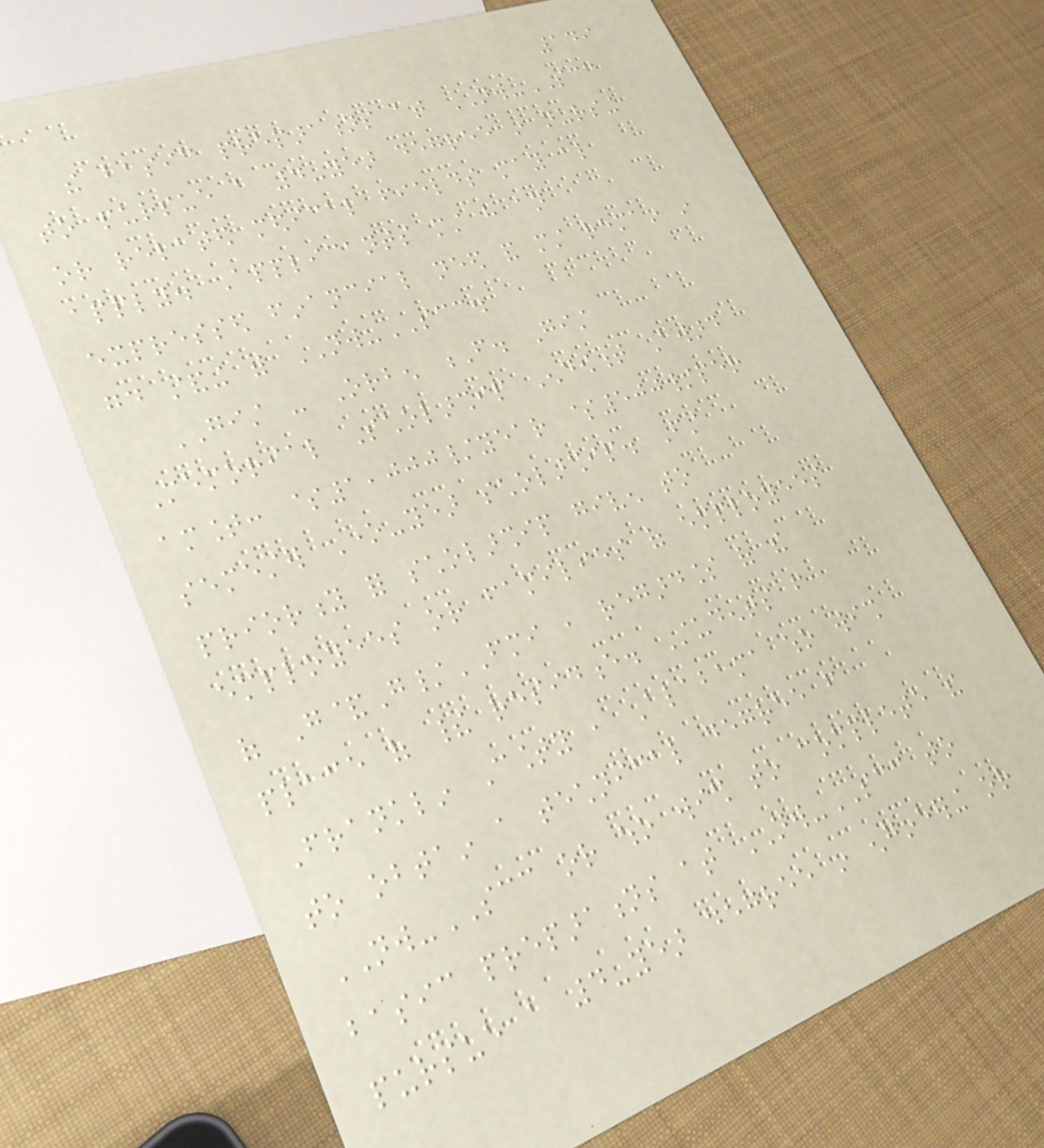149
the basic preparations at NW-SCC
to pursue a 4-year degree in nursing
or related medical fields may also
apply. Applicants must have an
expressed financial need and must remain in
good standing with NW-SCC.
GIST - Orben F. Gist
Memorial Scholarship Endowment Award
amount: $1,000/year $500/per
semester One-year scholarship. First
priority for scholarship given to
employees or families of employees
of G&G/FMI , regardless of the
place of their residence. Students from
Franklin County , Alabama who wish
to obtain a technical degree from
NW-SCC or who wish to complete the
basic preparations at NW-SCC to
pursue a 4-year degree in engineering or
